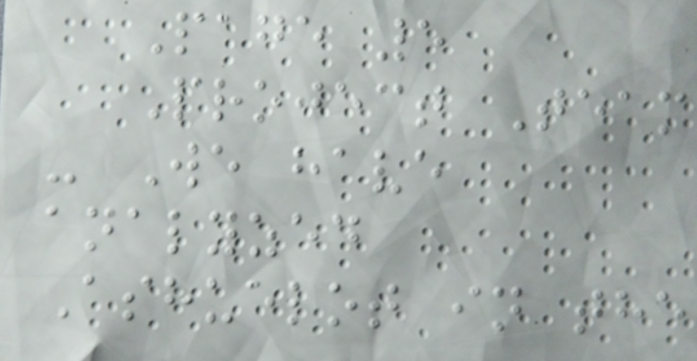Page 5
Project Team
- We have
analyzed
Ashuelot in the
